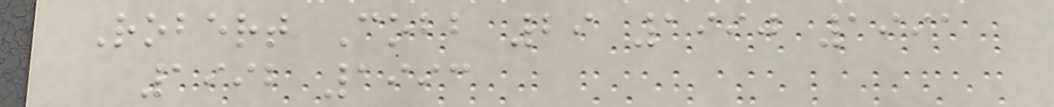Robert Cobb 29 1990 1991
1992 1993
